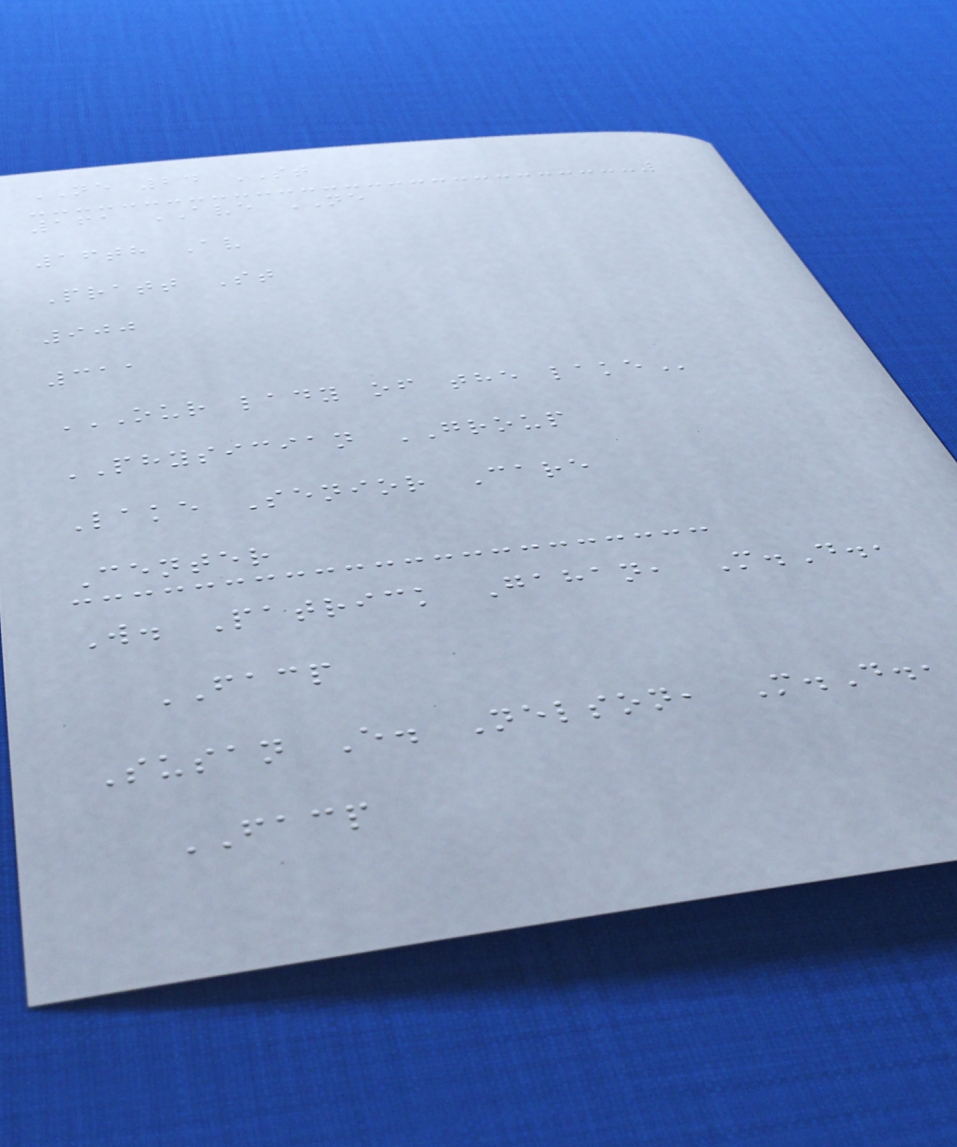NE 24 ST
161 AVE NE
16th Av
Pratt St
900
311
OUR LADY OF THE LAKE
PHYSICIAN GROUP
Lake Senior Care
Center
W. Patrick Gahan, M.D.,
FACP
Susan E. Nelson, M.D.,
FACP
